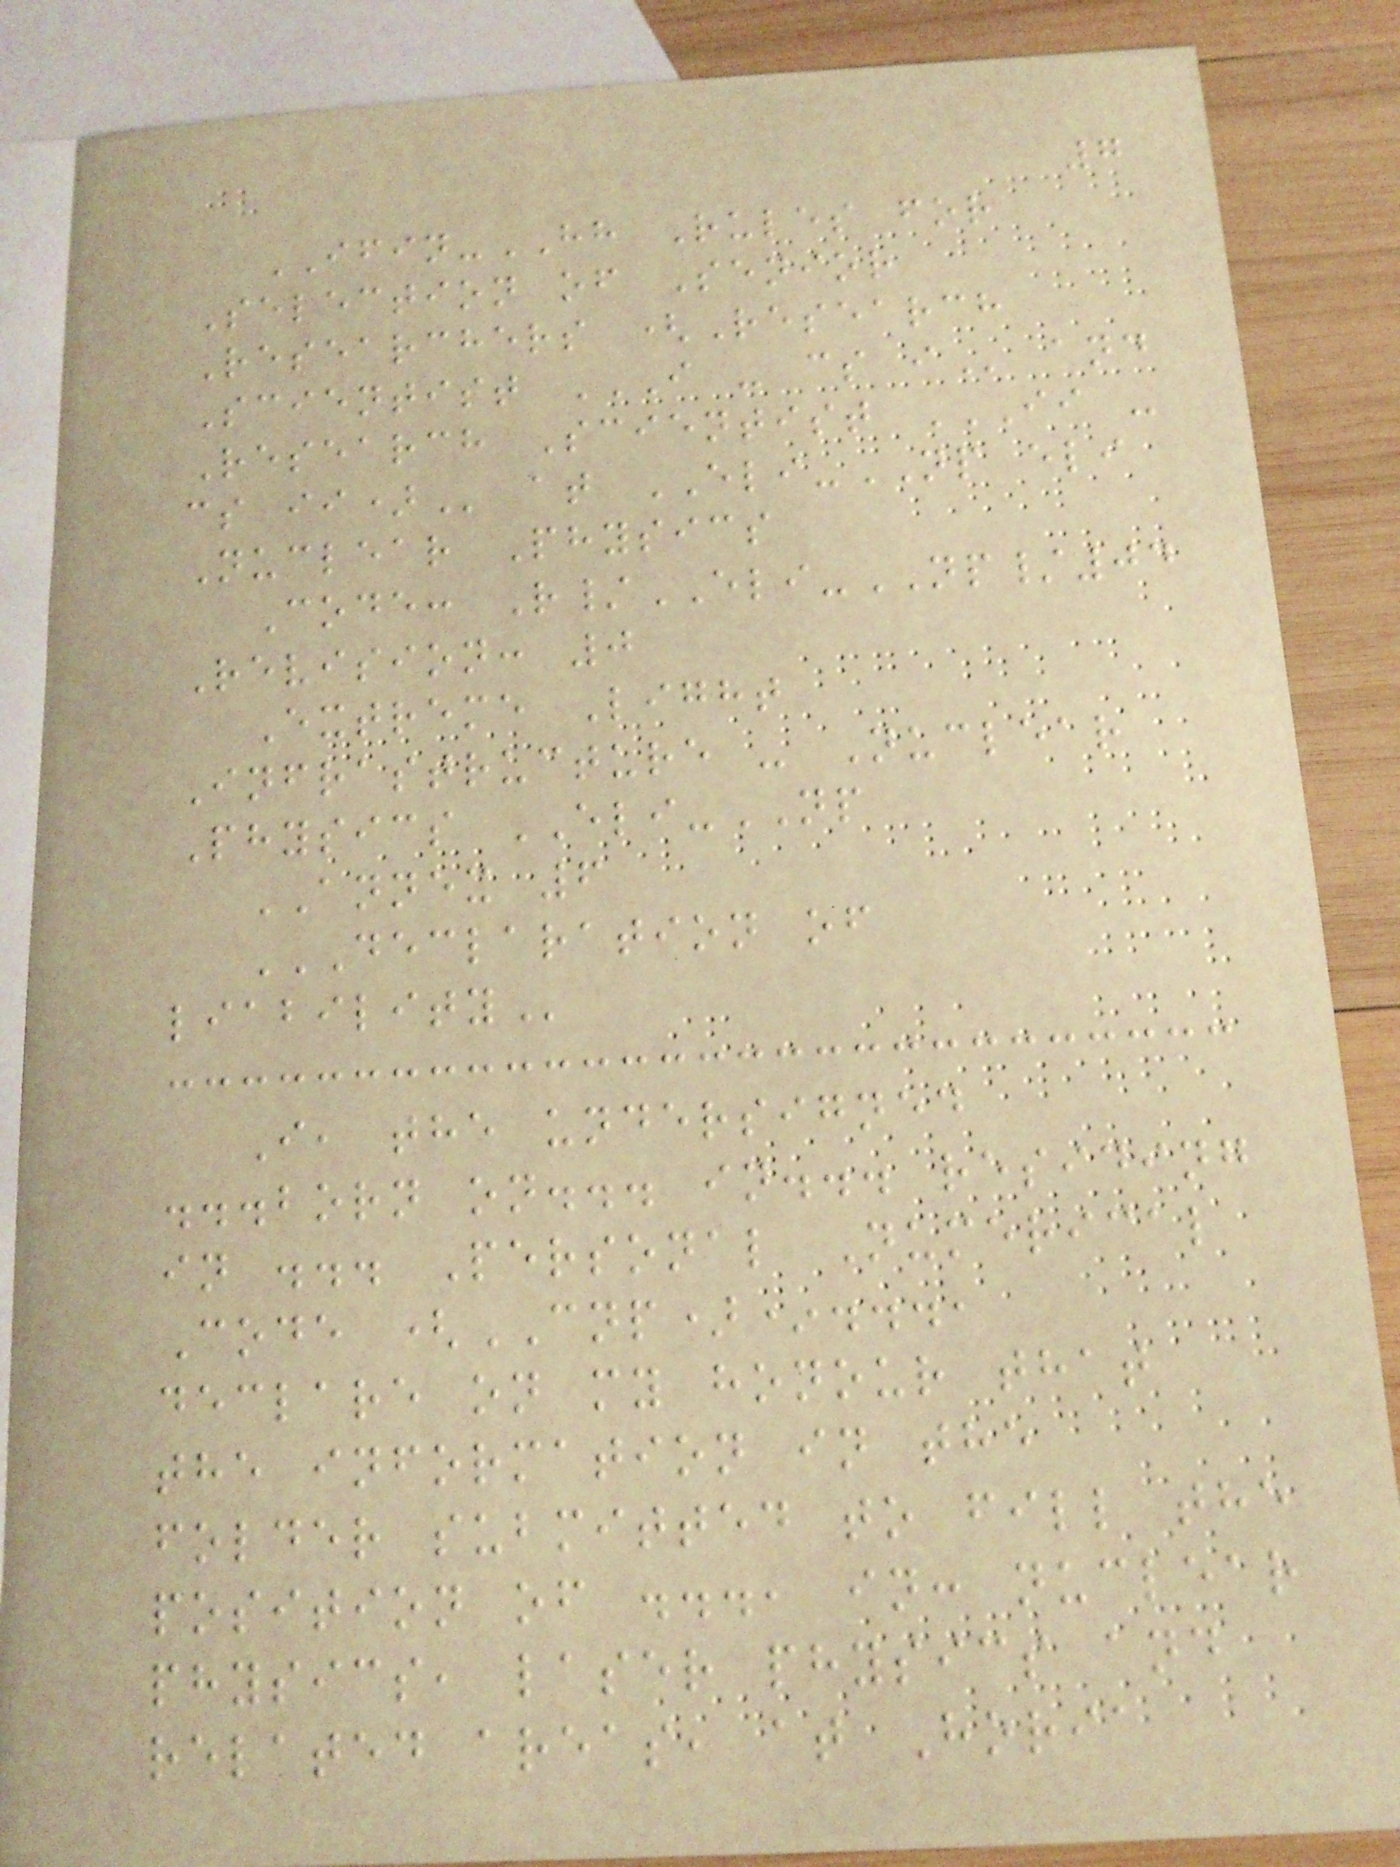7
IFIN-HH Rules for
Selection of Senior
Researchers (Research
Scientist I - CS I and
Research Scientist II -
CS II) at ELI-NP eli
Nuclear Physics
Code: R/ELI-NP/04
Revision: 0
Extreme Light
Infrastructure - Nuclear
Physics ELI-NP
ANNEX 6
DECLARATION OF
LIABILITY
I, the undersigned
...born on... in... residing
in ... Personal Numerical
Code (CNP)*...,
declare on my honour that
the information in the
folder submitted to fill the
position of ..., in: nuclear
physics, laser physics and
related areas, at Horia
